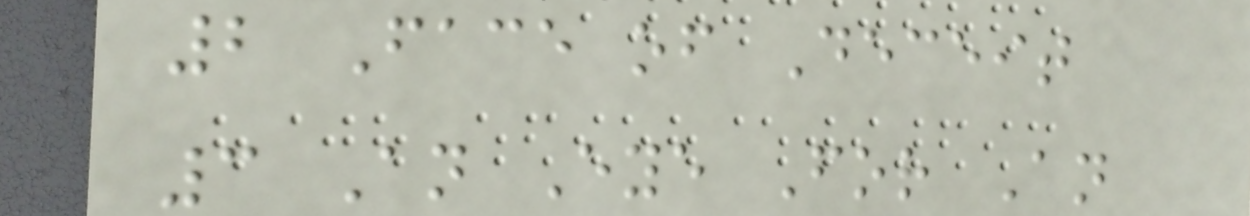2 Face of Deceit
3 An Eye For An
